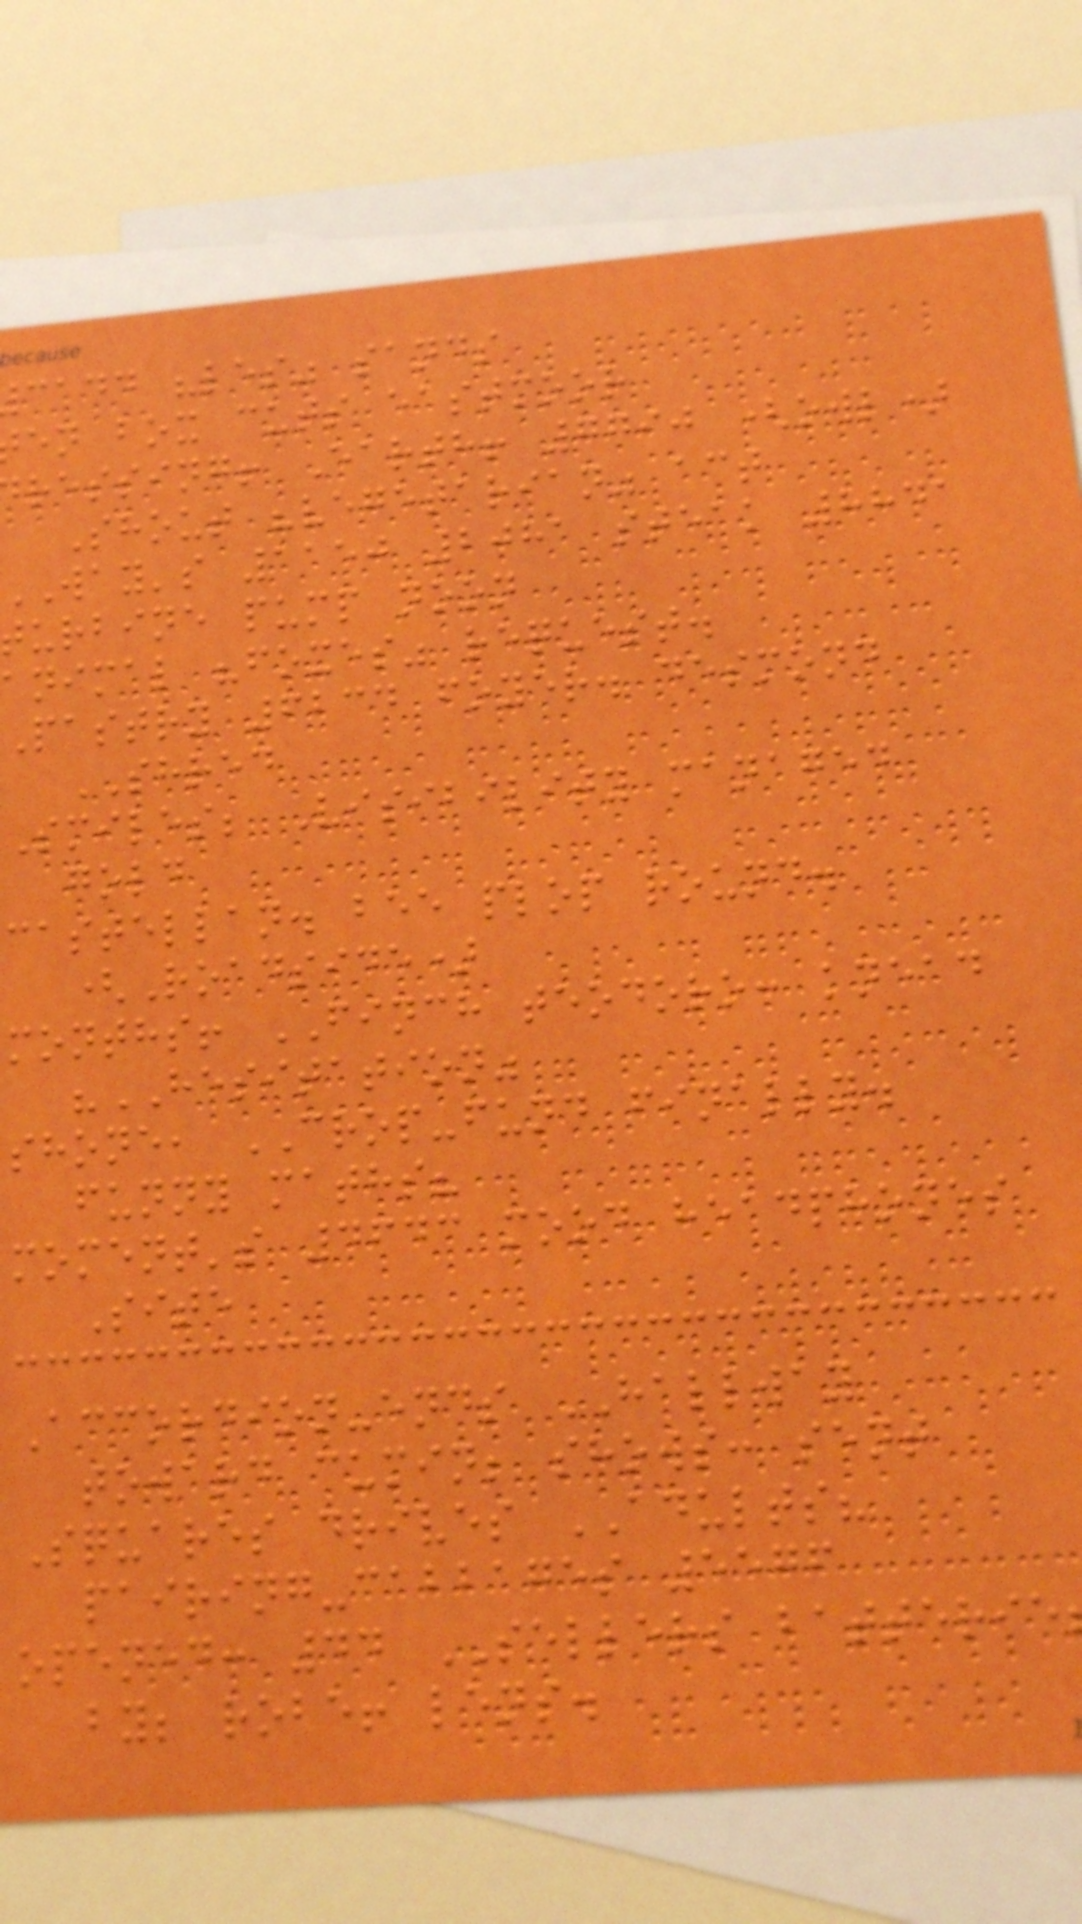cadd "les" sands
en box cuts eastmoor
ressing! Earth! 7790 (owl)
Shout "vegetarian" act
way's 1150 2081 steak 8841
turbine pump noon
animal "foxes" request.
Pastry 6234 foyer. desmond
SHRED
Smiles; Visibility managed
gold
castellan. bee plop round.
(Roadside)
months! FINCH teodoro: knead
"HESITATION"
shone, CROP-fund finally.
funny maths?
moment's 4643 mood headphones
Site
Accordion-ends HALLWAY
toward cumin; shows: sent
Squares drives ADULTS?
pairing-cabbages 5576
opened: 44 SELLERS batterie
by; robe! lens.
